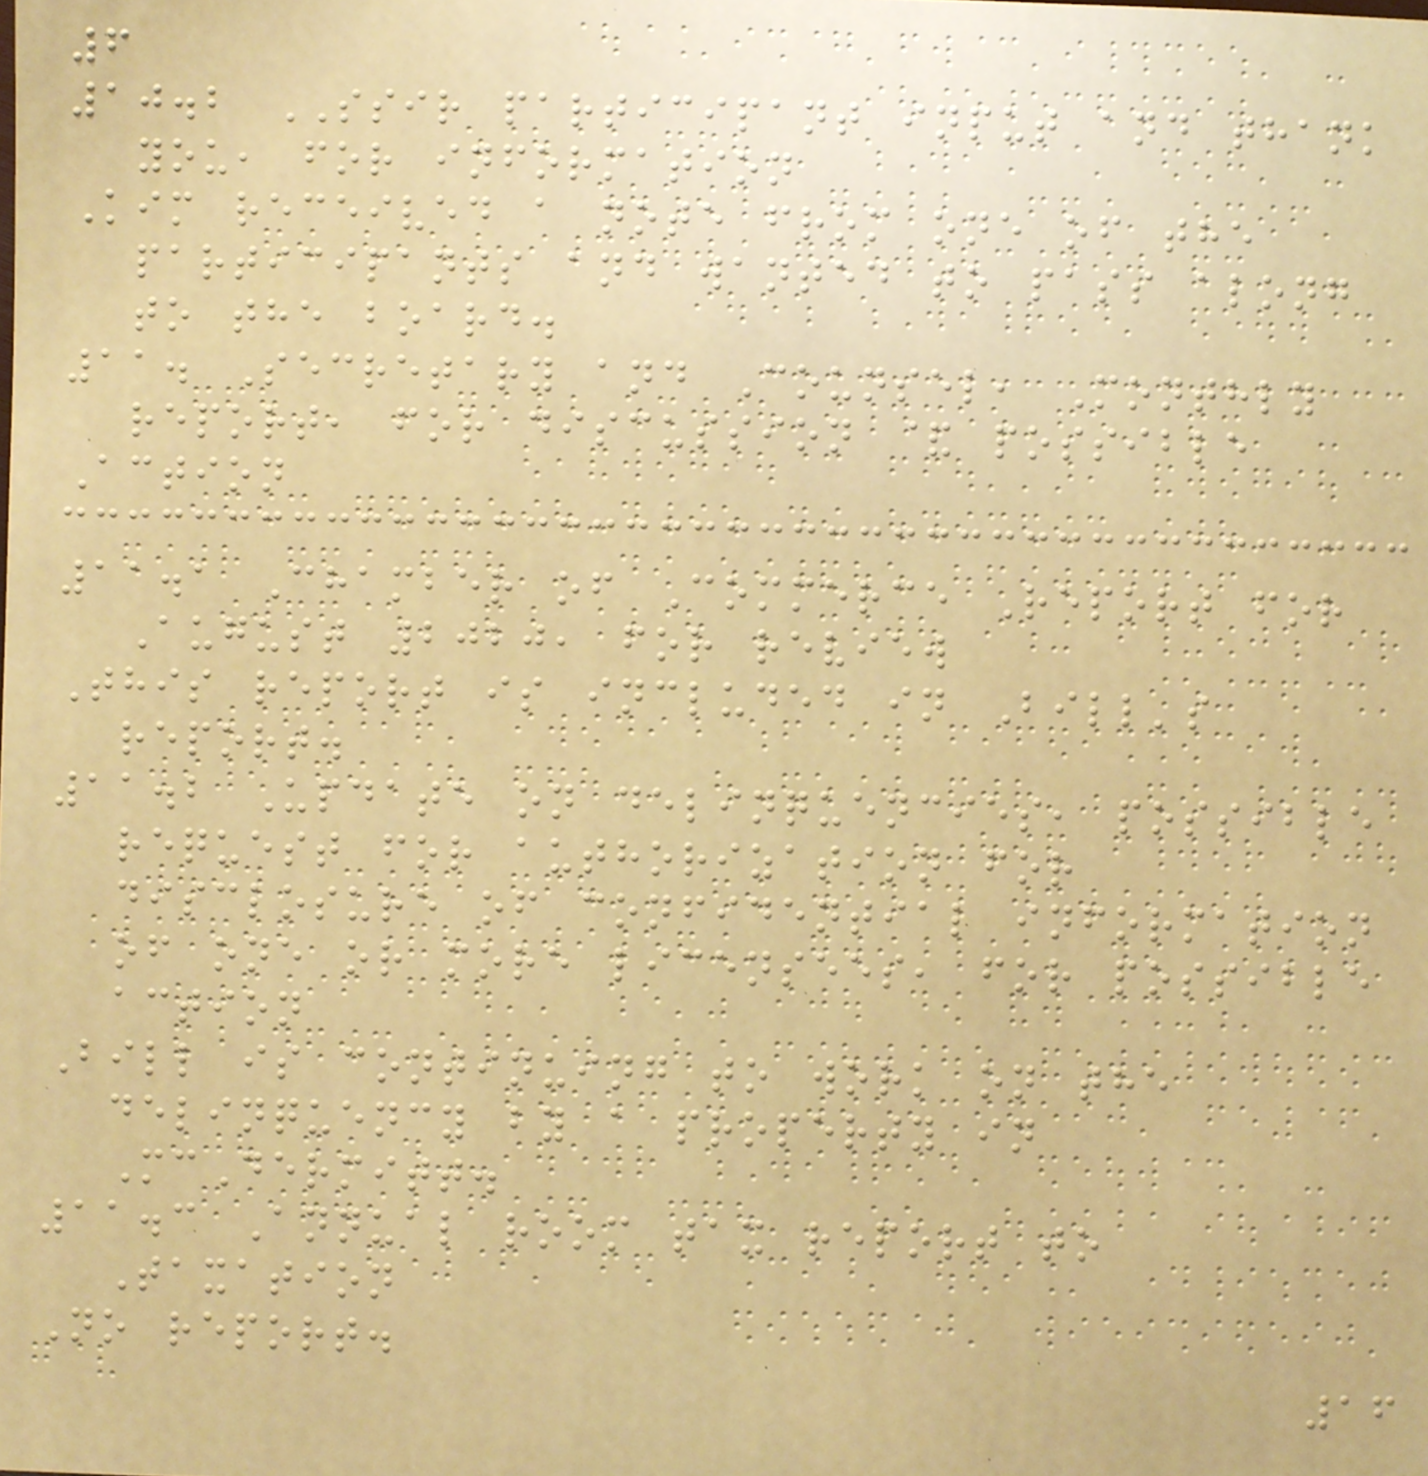6
10.2 SSIR participant input and thank
you, for information
Kim received a note from one of the
participants and wanted to pass along
to the board.
11. Secretary and Counsel, Monthly
report, for discussion & possible
Action
11.1 Chamber of Commerce Report for
August 2020, for review
This report is included in Bill's
report.
11.2 Update on delinquencies, possible
request for authorization for
disclosure of confidential information
of one or more licensees, for possible
action
Bill is continuing to work on the
delinquency by a property in
McDermitt.
11.3 Annual room tax report to
Taxation
No report.
16
